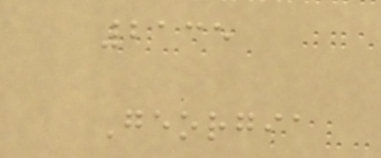2135
Georgia
